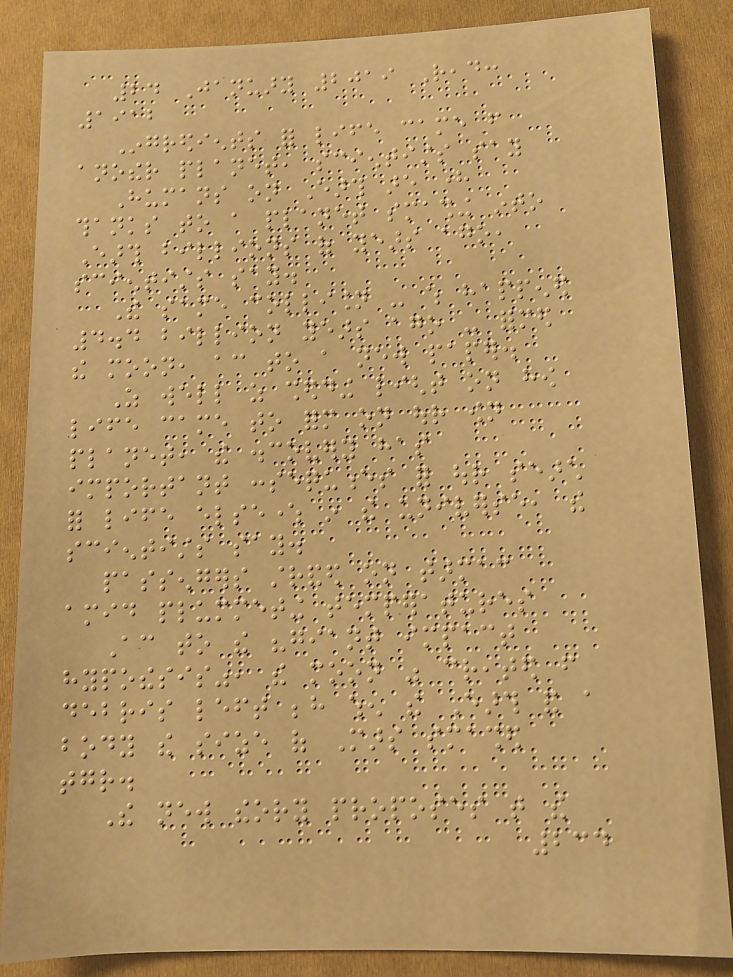24 January 2019 Read:
1912
Ingredients for life came from
another planet, scientists say
Humans on Earth are here
thanks to a planet smashing into
Earth billions of years ago,
scientists say.
The same collision - which happened
4.4 billion years ago - formed
the moon, according to a new paper.
As well as shedding light on how
life came to form on our own
planet, the discovery has
important consequences for our search
for life elsewhere in the universe, the
scientists say.
passengers stranded on tarmac
amid plummeting temperatures
According to the "giant impact
hypothesis", the moon was created from
debris left behind when the Earth and a
body the size of Mars smashed
together.
The new theory proposes that the
234
